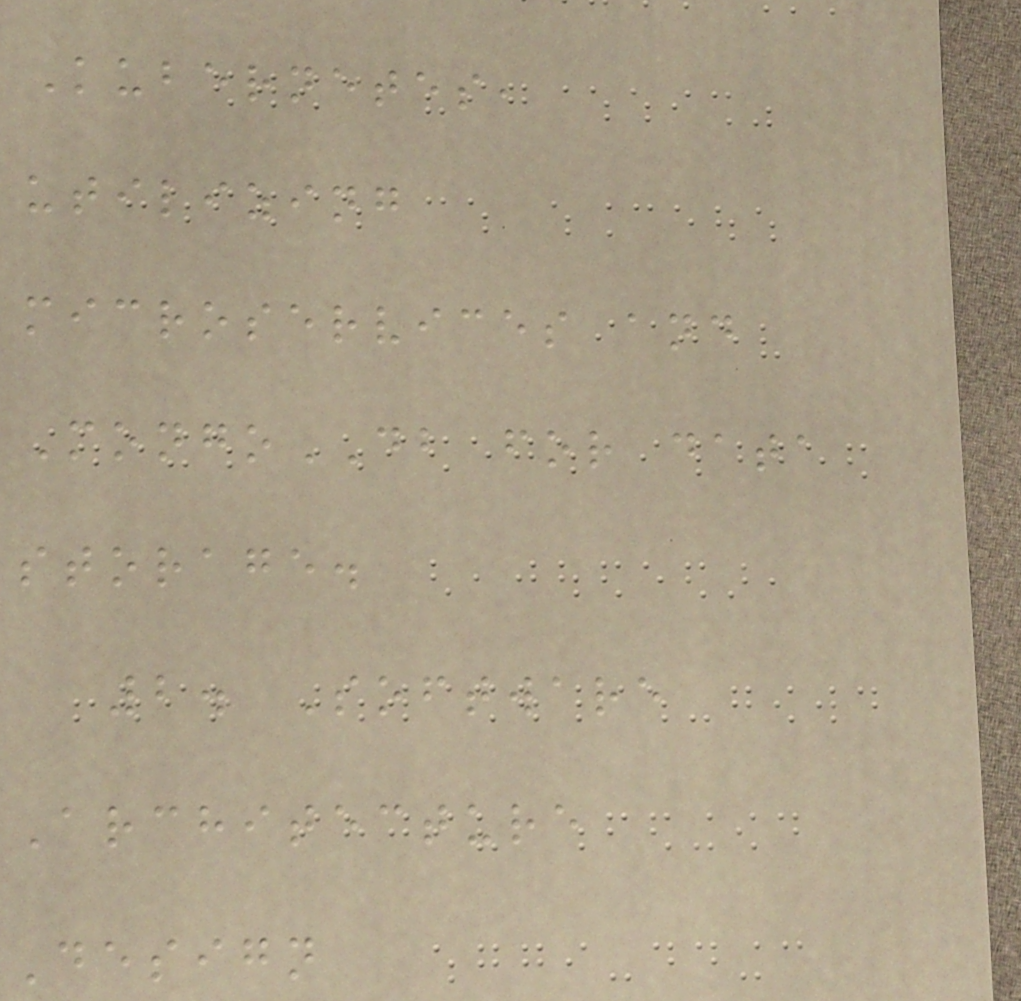Kubernetes,
utilizing
microservices and
MongoDB for data
storage.
2. Software
Architecture
Design
